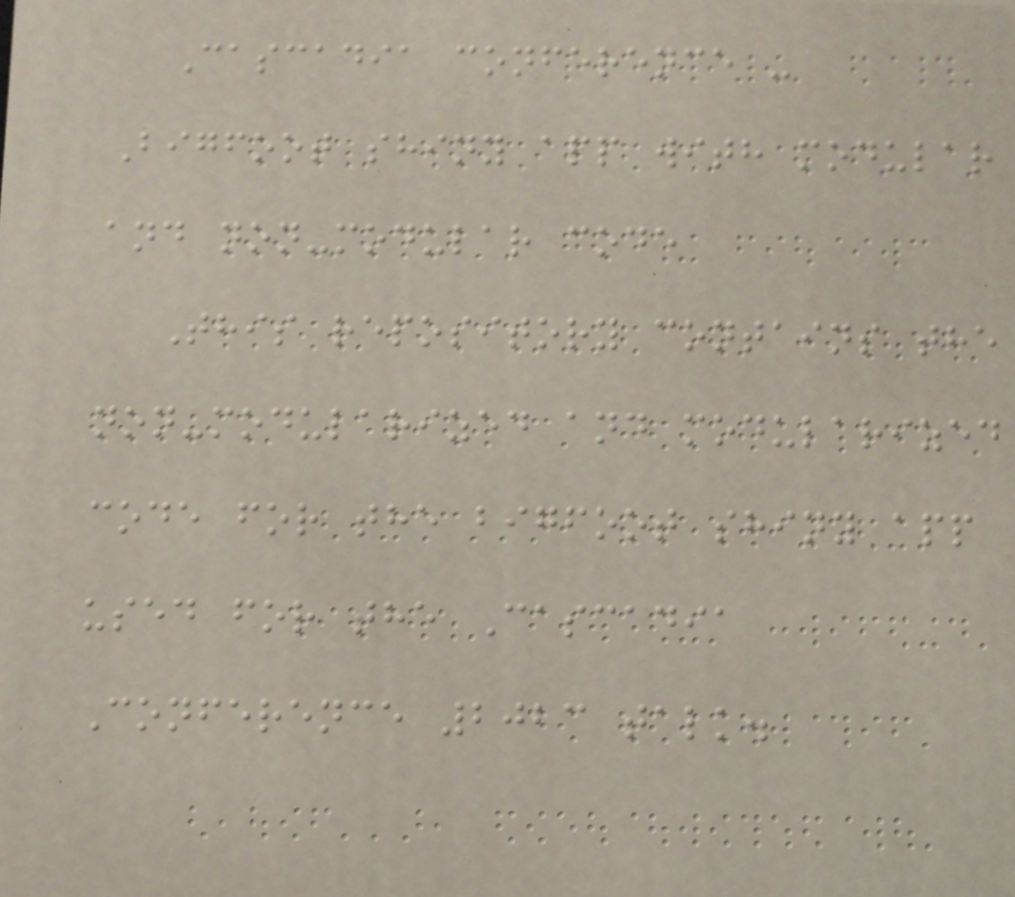Cascadia conference -
Bigfoot shiny app with modular
and non-modular code
This repository contains the
non-modularized and modularized
code for the bigfoot shiny app
used for the Cascadia
Conference 2023 talk.
